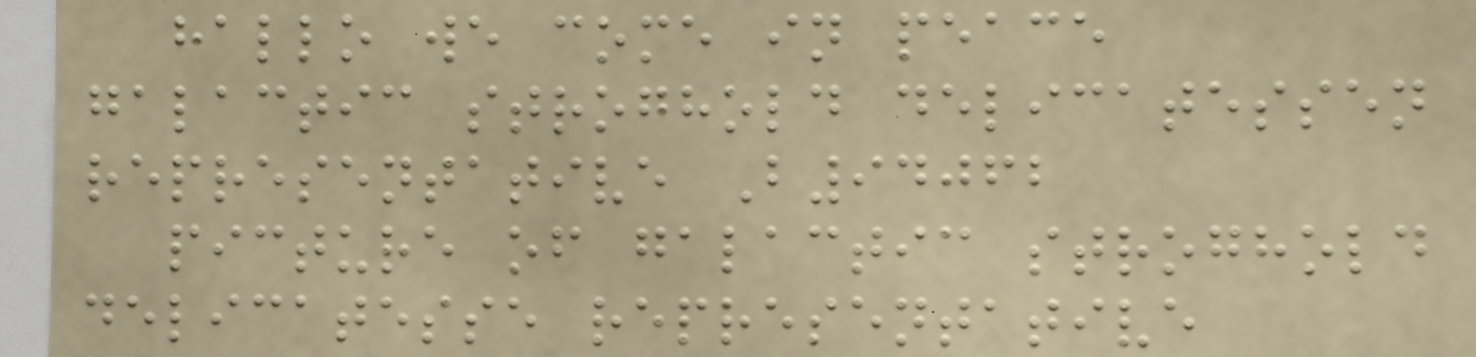hallo we come in peace
galactic stroghold delicatessen
representative B94062
picture of galactic stroghold
delicatesse representative
